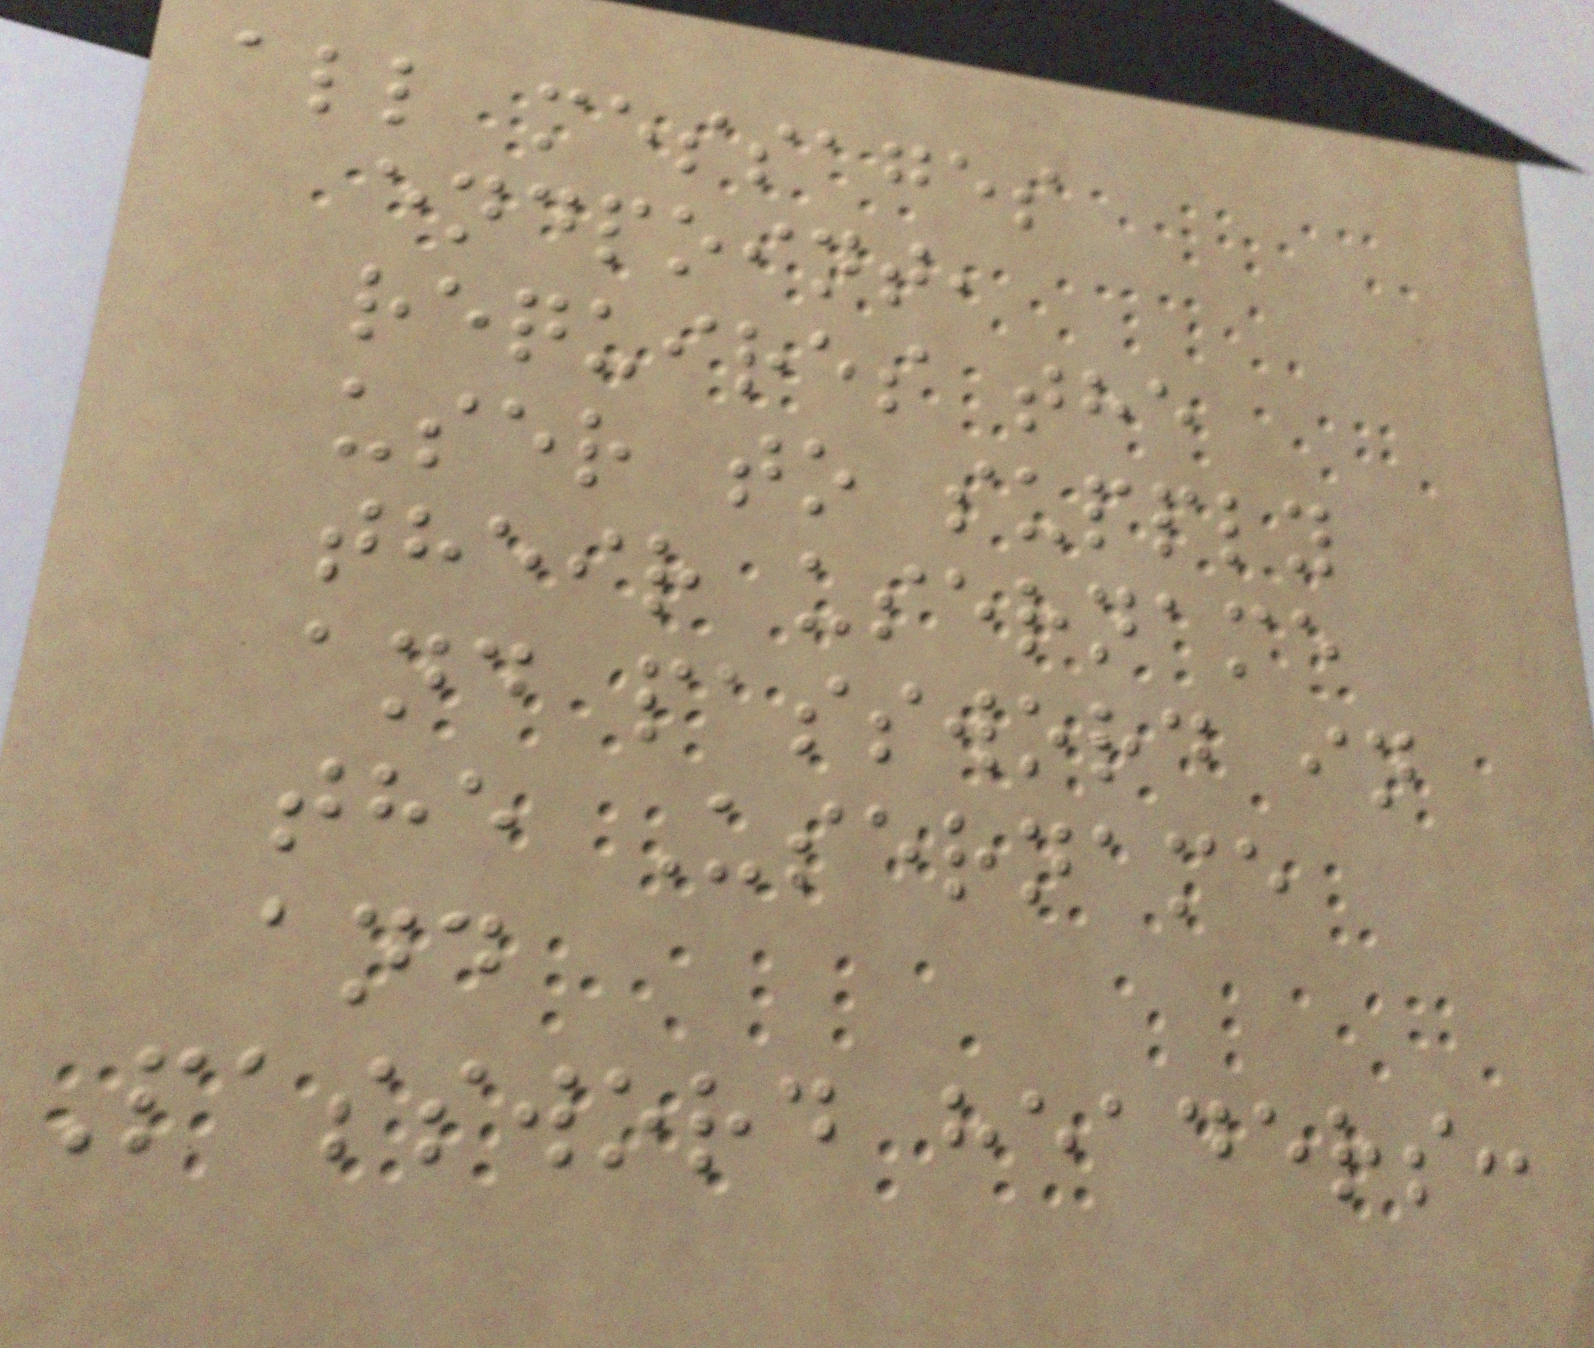all messages
endpoint,
requires the
user to supply
their username
and password in
the Username
and
Password headers:
